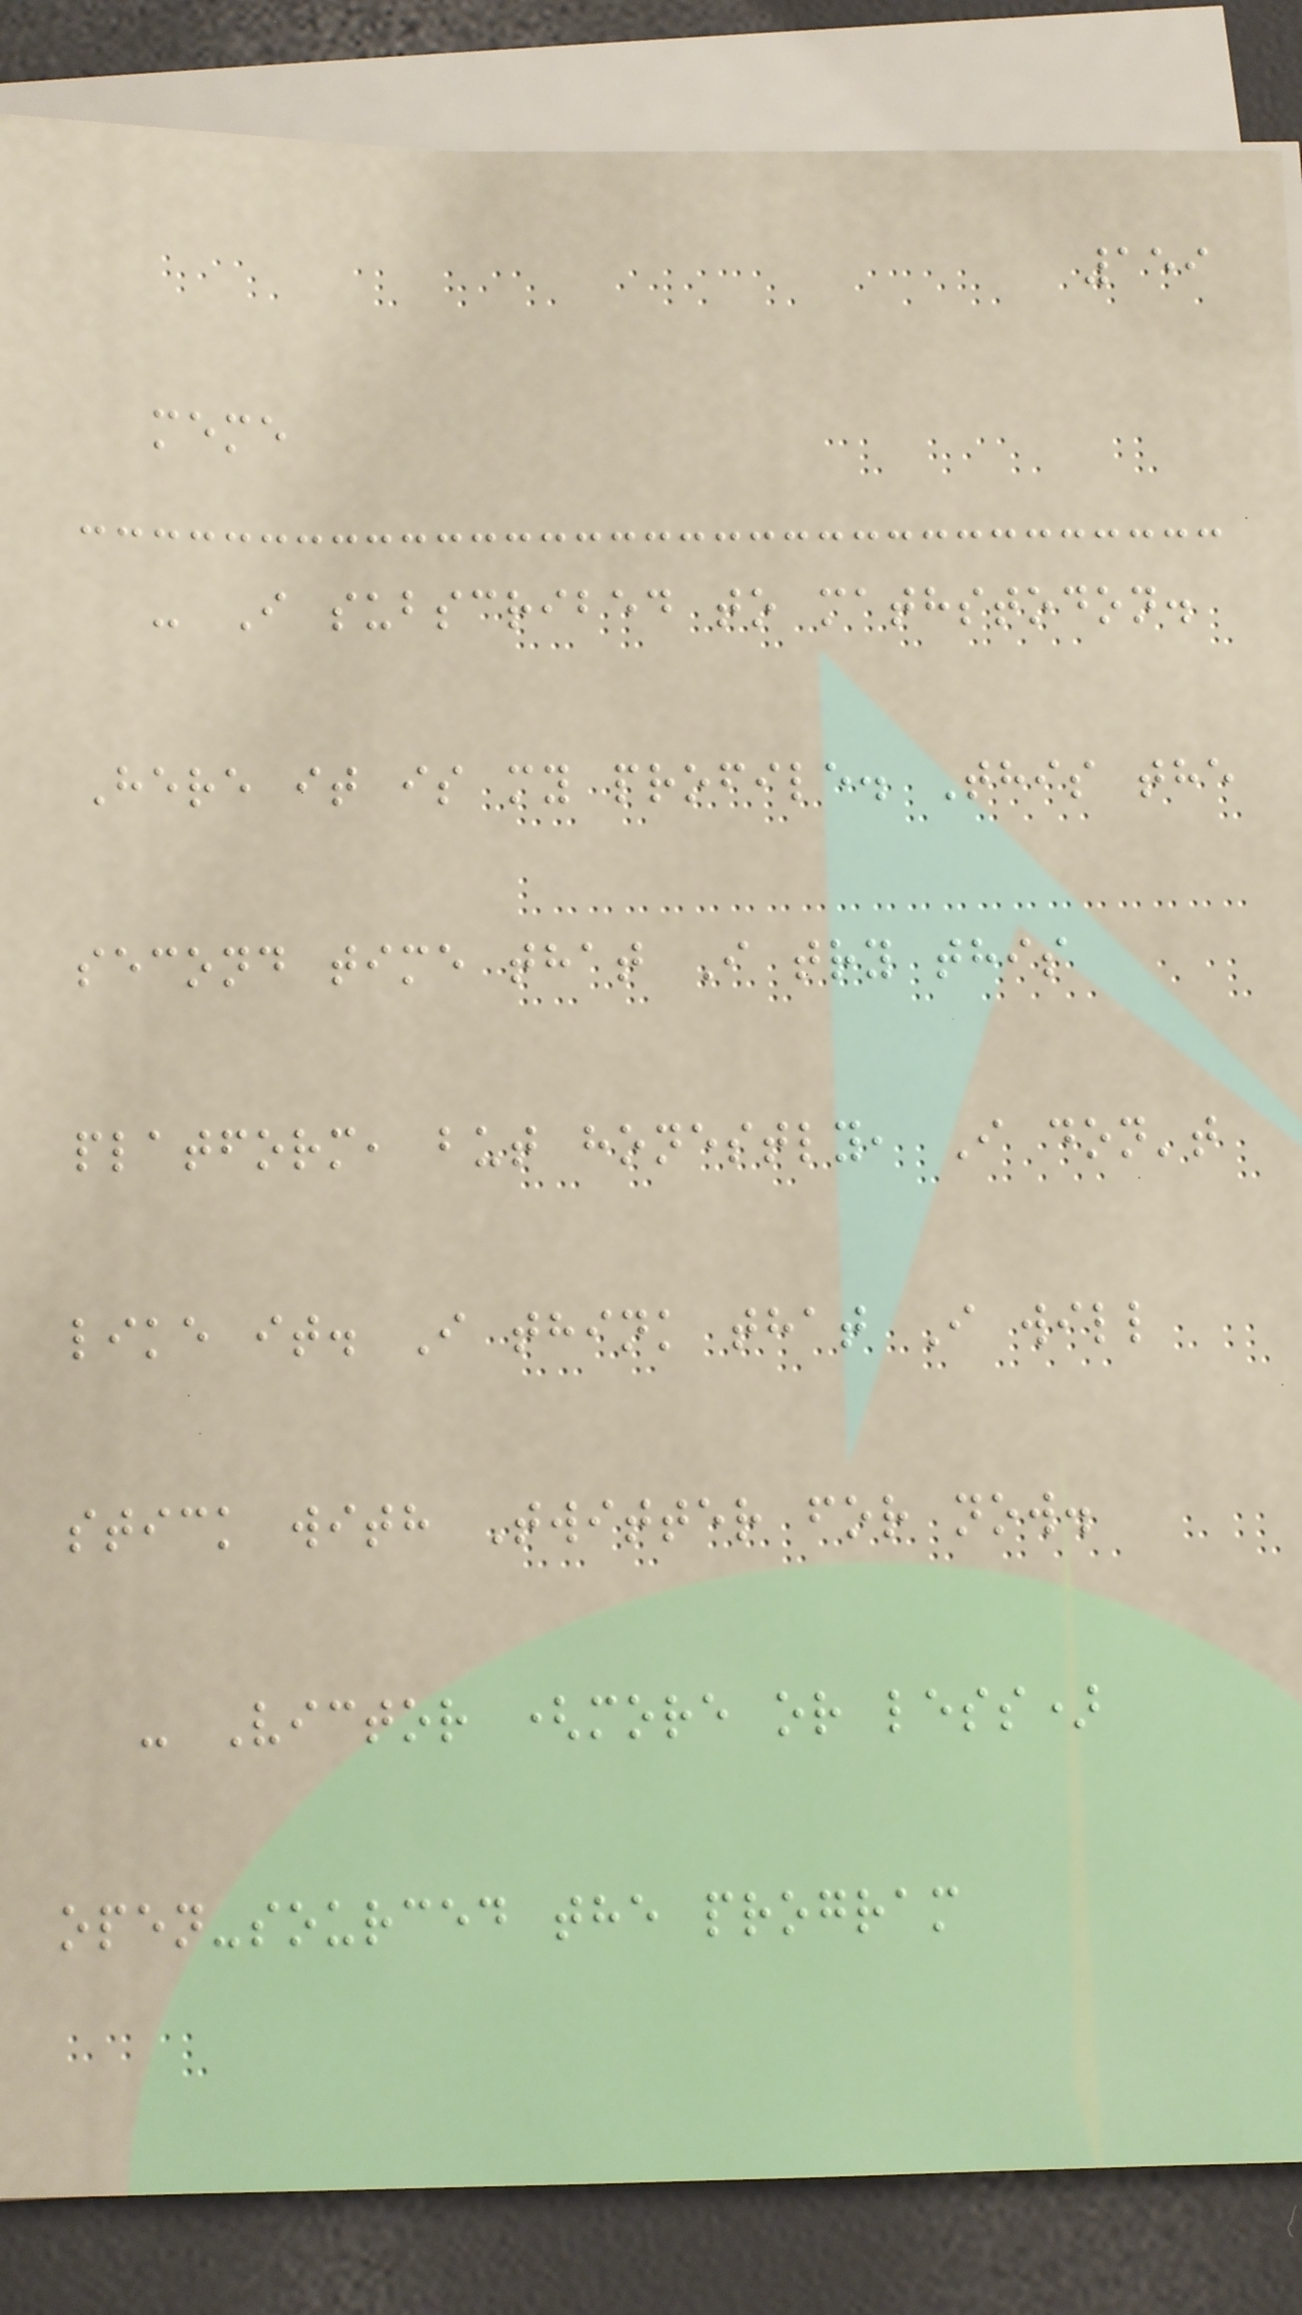159
meme
- I subscribed to mathstodon.
Here it is my profile. This the
second time that I try this
platform, but honestly, I don't
like it. I think that I will
stick with Twitter for now.
- Victor (more or less)
open-sourced the program
